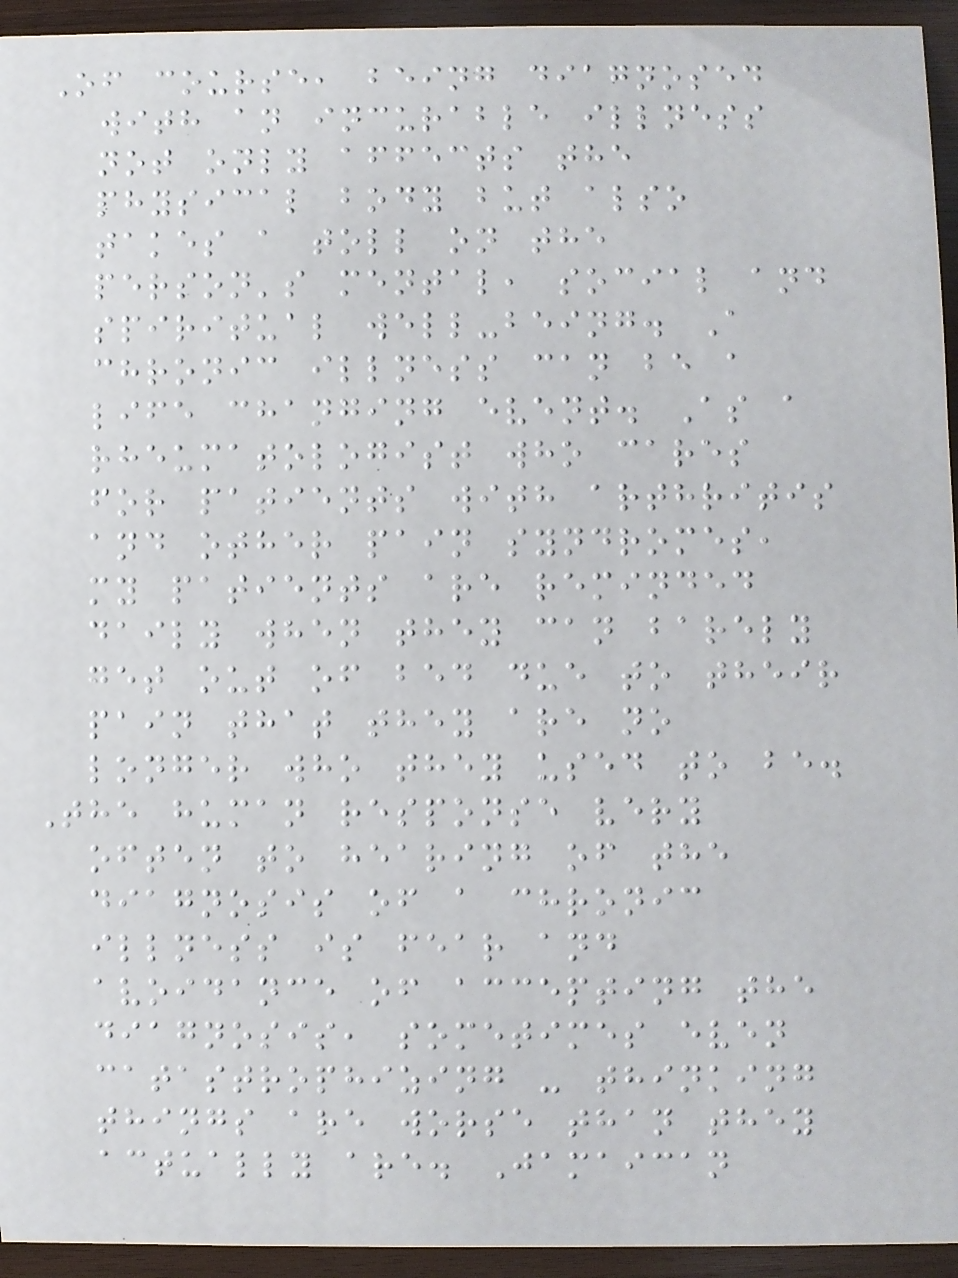Of course, being diagnosed
with an incurable illness
not only affects the
physical body but also
takes a toll on the
person's mental, social and
spiritual well-being. A
chronic illness can be a
life changing event. As a
rheumatologist who cares
for patients with arthritis
and other pain syndromes,
my patients are reminded
daily when they can barely
get out of bed due to their
pain that they are no
longer who they used to be.
The human response very
often to hearing of the
diagnosis of a chronic
illness is fear and
avoidance of accepting the
diagnosis, sometimes even
catastrophizing - thinking
things are worse than they
actually are. Jamaican
